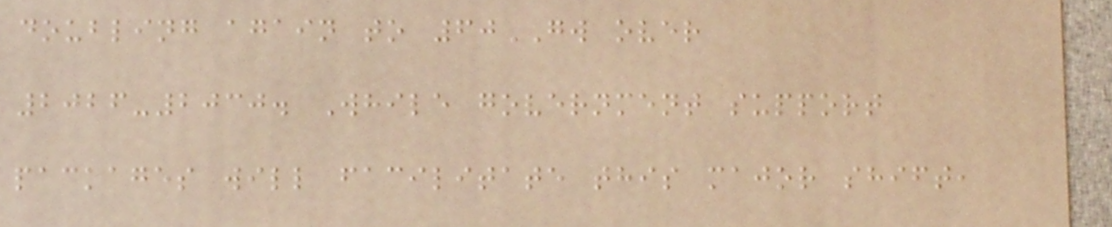doubling again to 60GW over
2026-2030. While government support
packages will facilitate this major shift,
